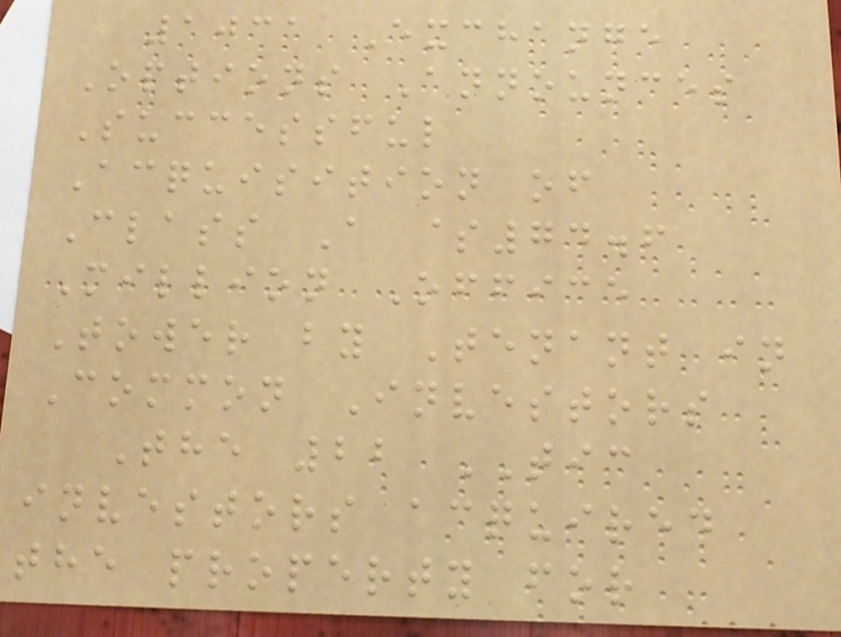1031 Exchange
Options Announces
Successful
Acquisition of
Class A $74.6
Million Office
Tower by Tenant in
Common Investors
The 22 TIC
investors acquired
the property for
